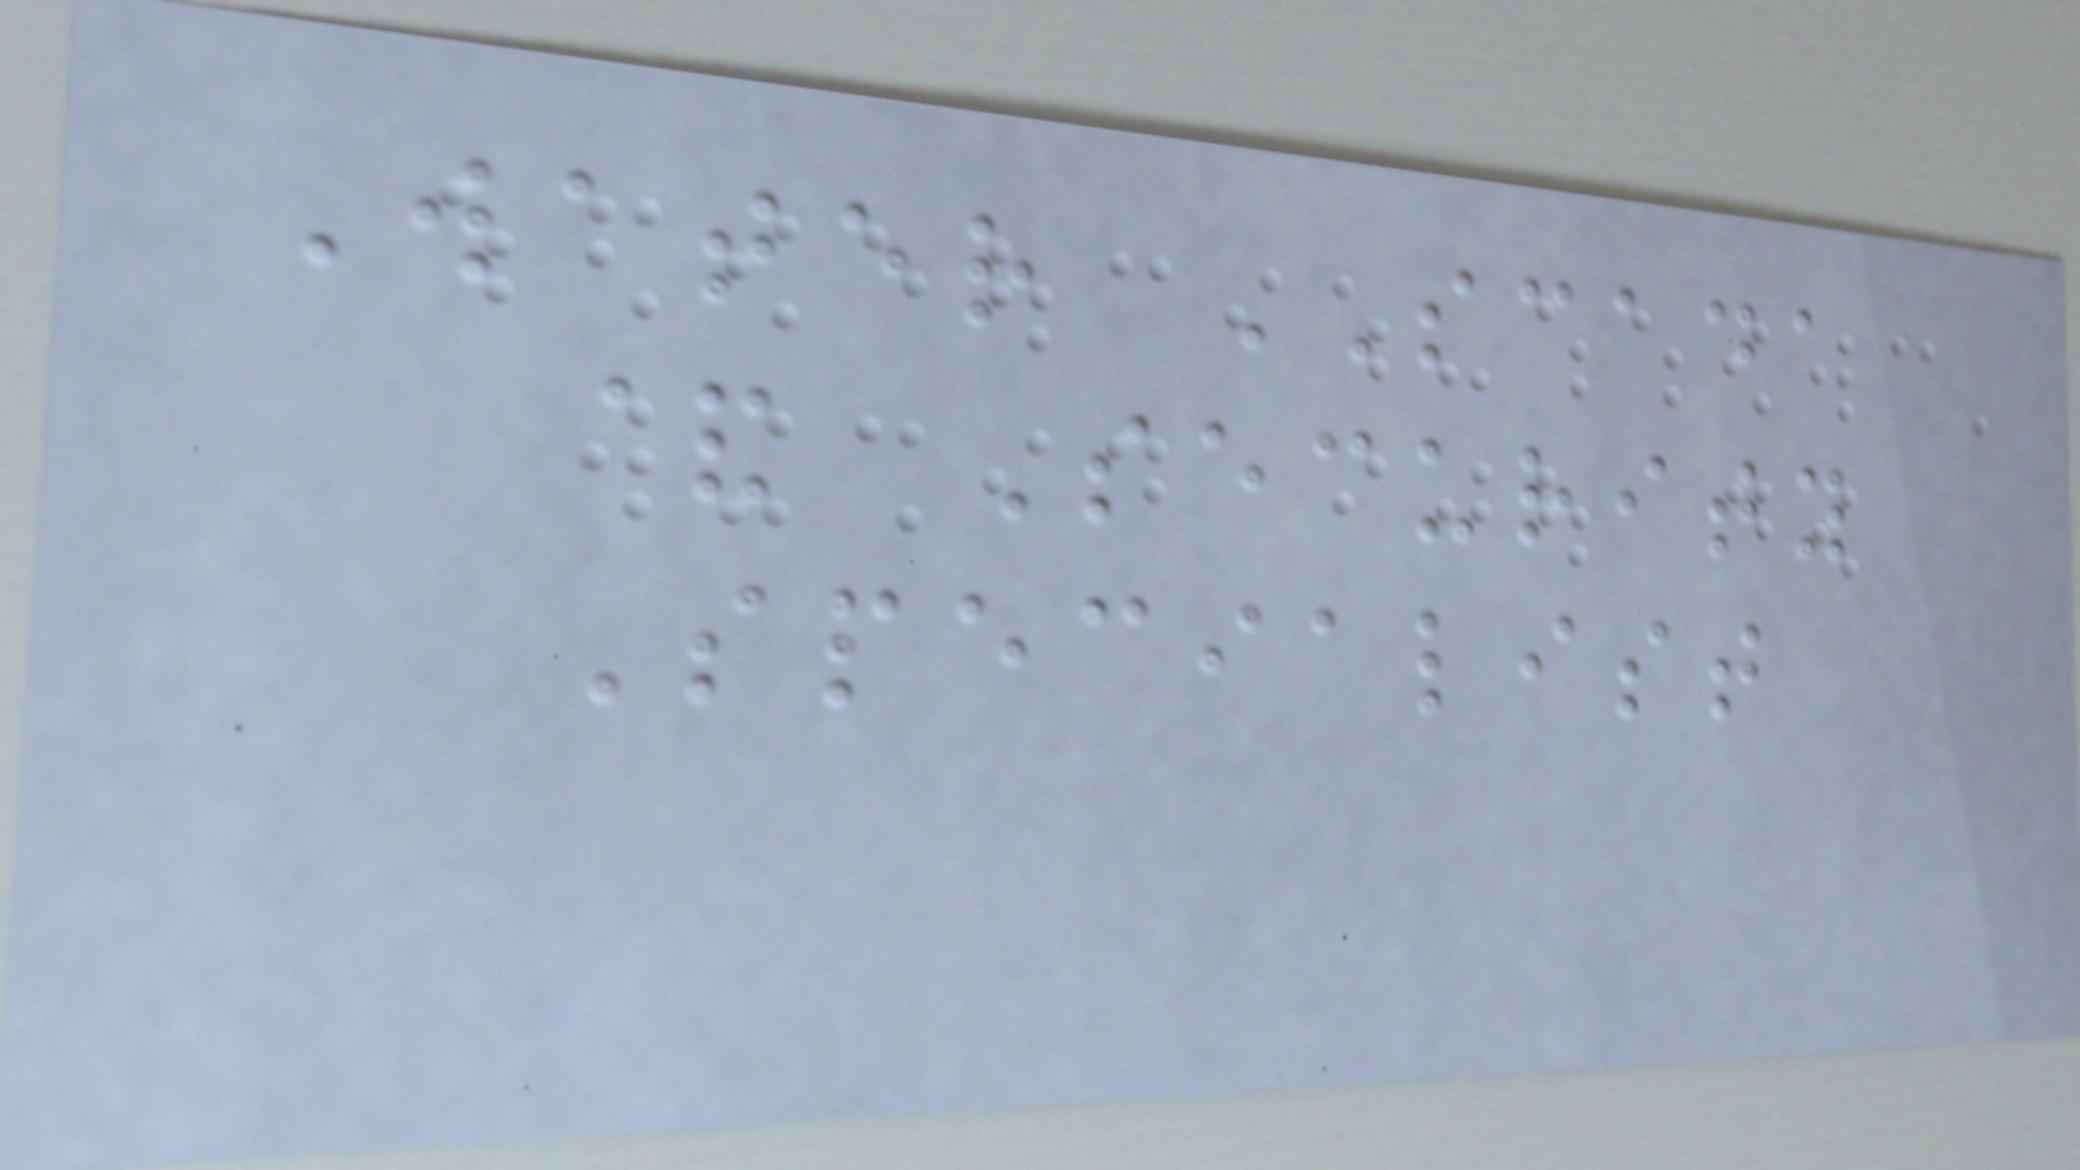Water SCADA
& Security
Specialist
